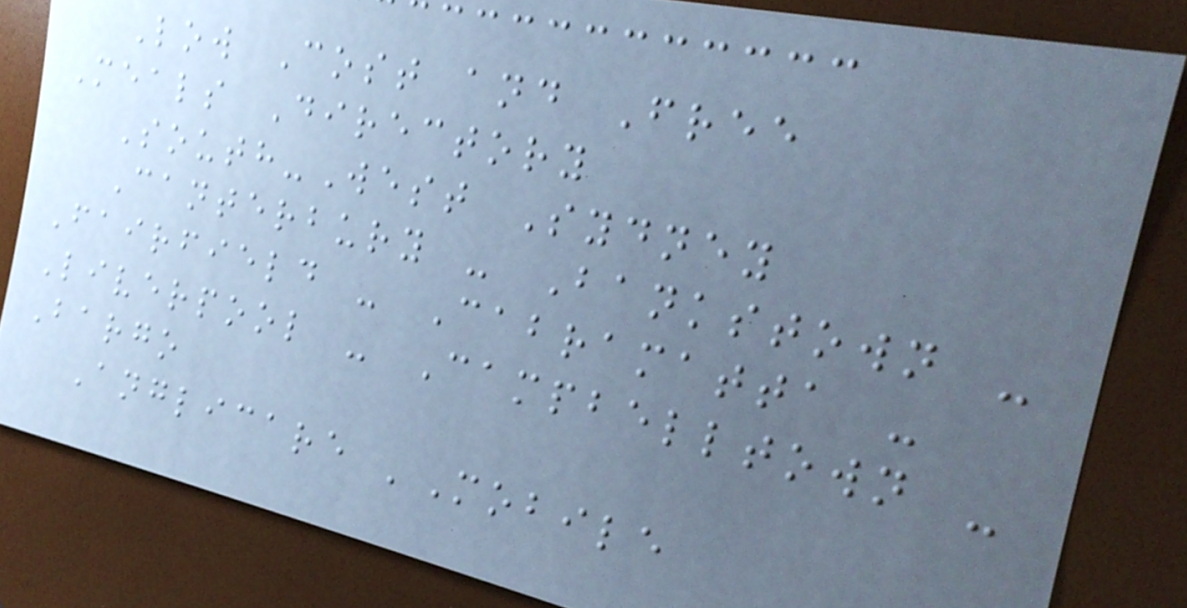Low Cost and Free
Meals Directory
South-West Sydney
Canterbury - Bankstown -
Fairfield - Cabramatta -
Liverpool - Campbelltown -
Bargo
Anglicare 'Mobile
